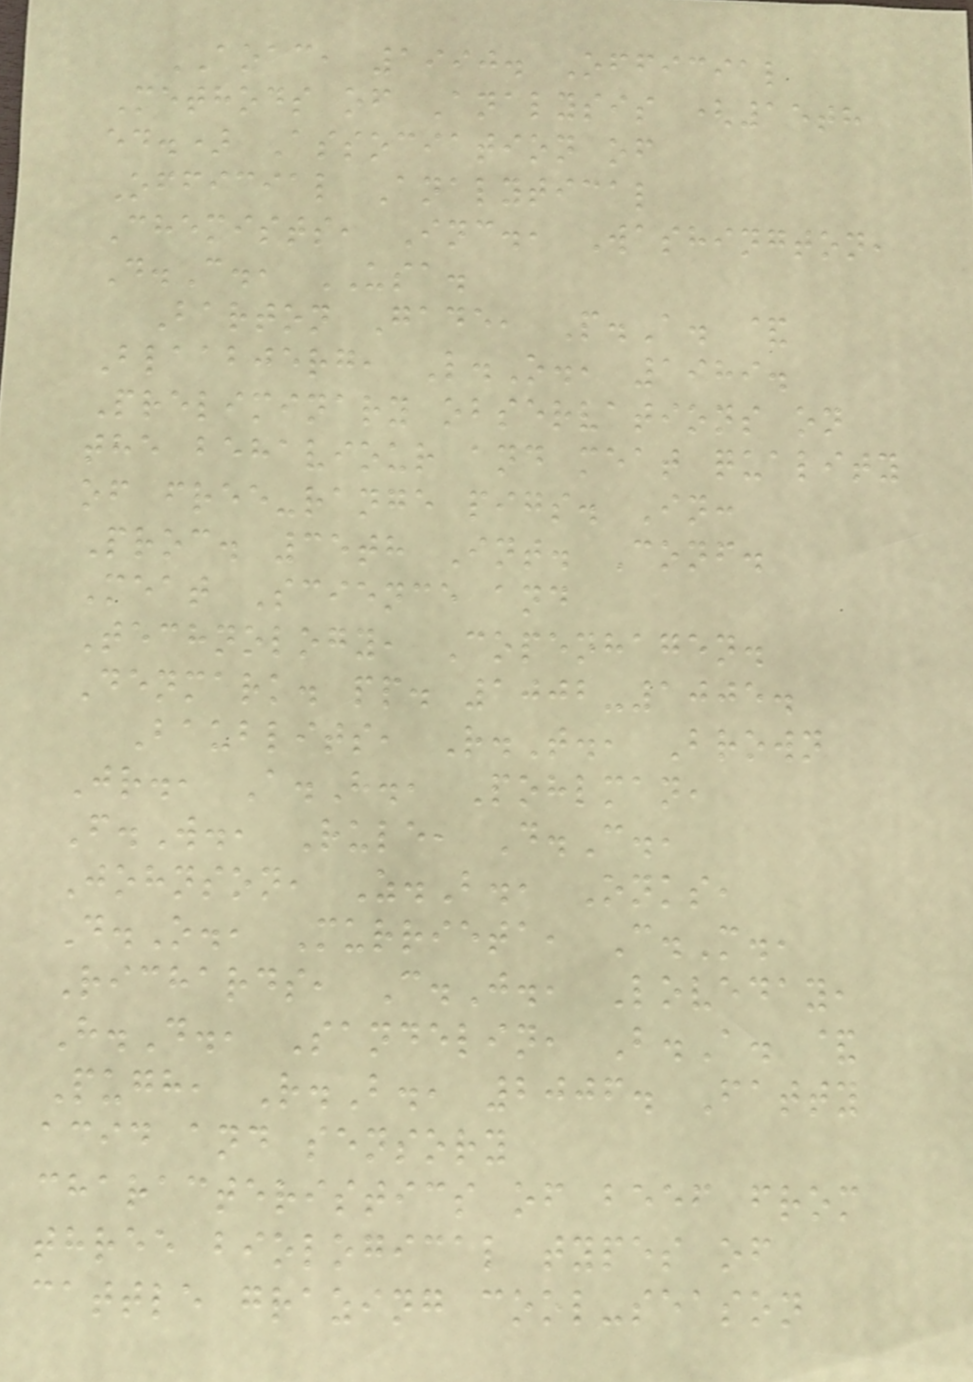AOAC, 1990. Official
Methods of Analysis (15th
ed.) Association of
Official Analytical
Chemists, Inc., Washington,
D.C., USA.
Barton Gade, P.A. &
Blaabjerg, L.O., 1989.
Preliminary observations on
the behaviour and meat quality
of free-range pigs. In:
Proc. 35th Int. Conf.
Meat Science and
Technology, Copenhagen.
Denmark. pp. 1002-1005.
Baublits, R.T., Brown
Jr., A.H., Pohlman,
F.W., Rule, D.C.,
Johnson, Z.B., Onks,
D.O., Murrieta, C.M.,
Richards, C.J., Loveday,
H.D., Sandelin, B.A. &
Pugh, R.B., 2006. Fatty
acid and sensory
characteristics of beef from
three biological types of
cattle grazing cool-season
